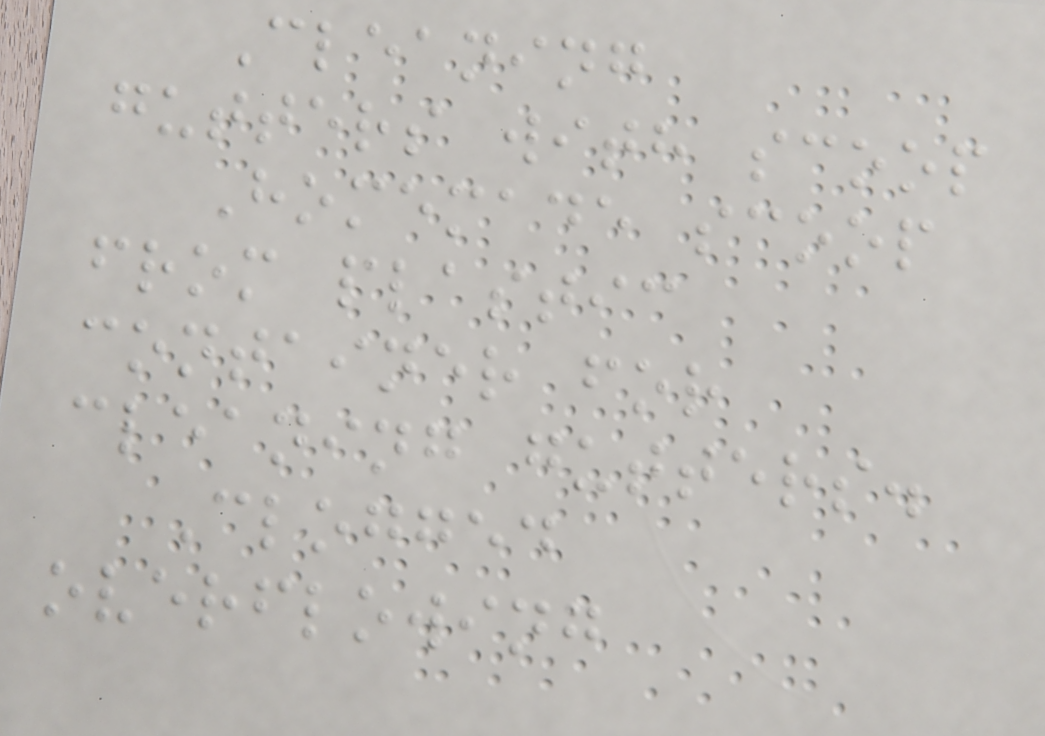Cleaning
gutters with scoop
Homemade scoop
from plastic
container for
cleaning gutters.
Clogged
overflowing
